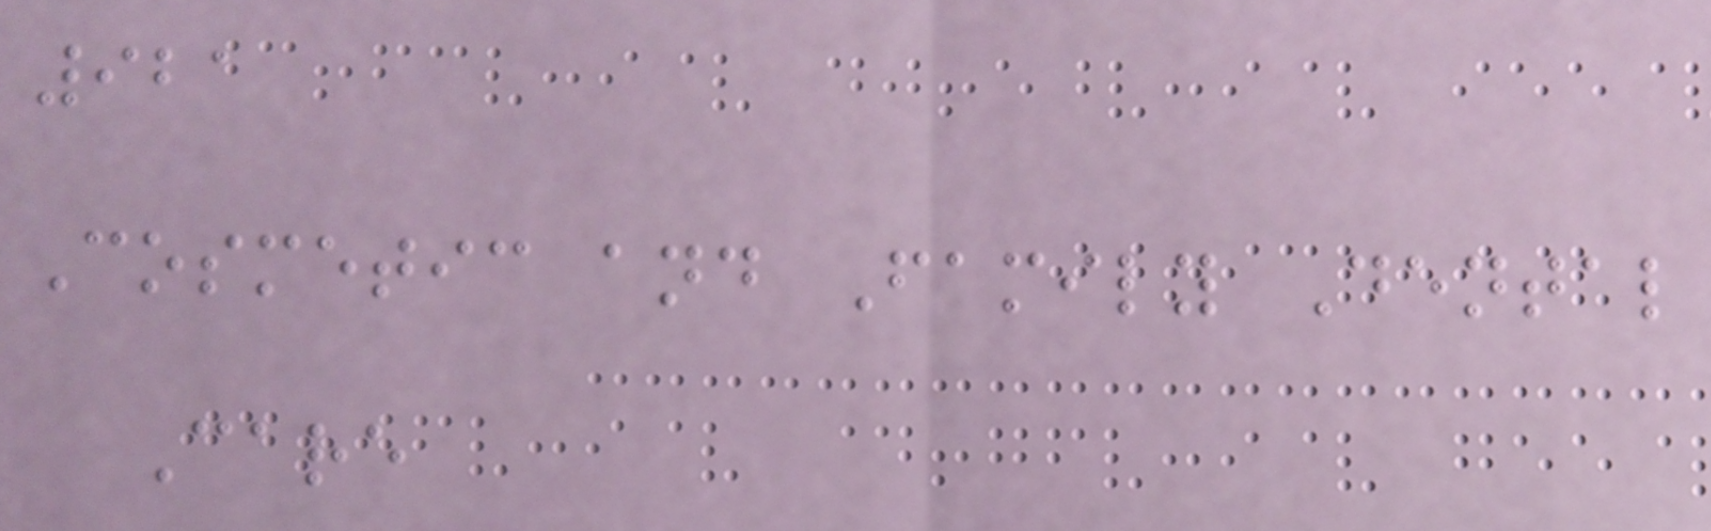921
Cosmetic and Family Dental
Care
